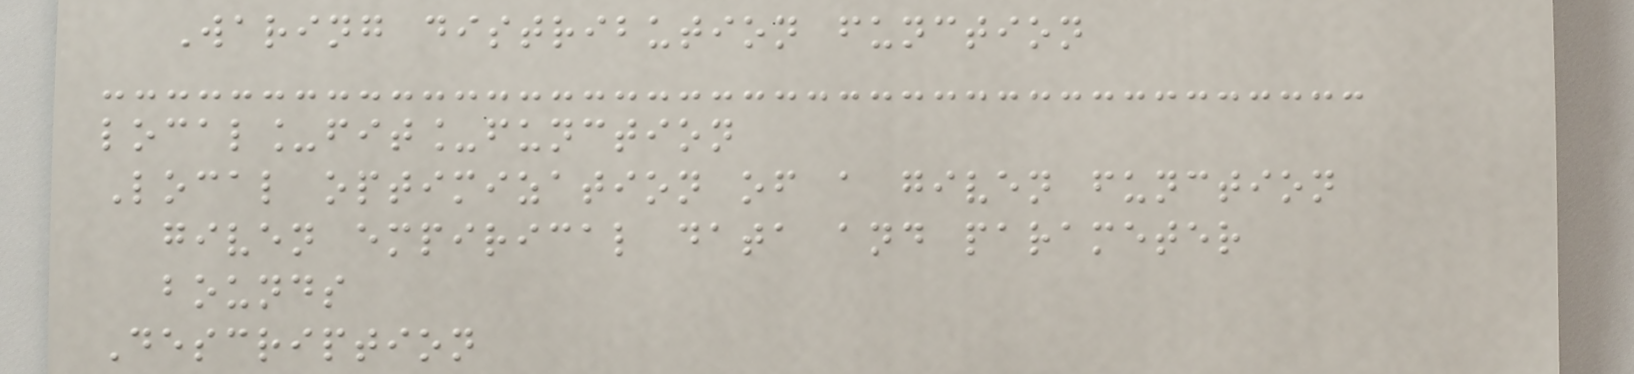Waring distribution function
local_fit_function
Local optimization of a given function
given empirical data and parameter
bounds
Description
